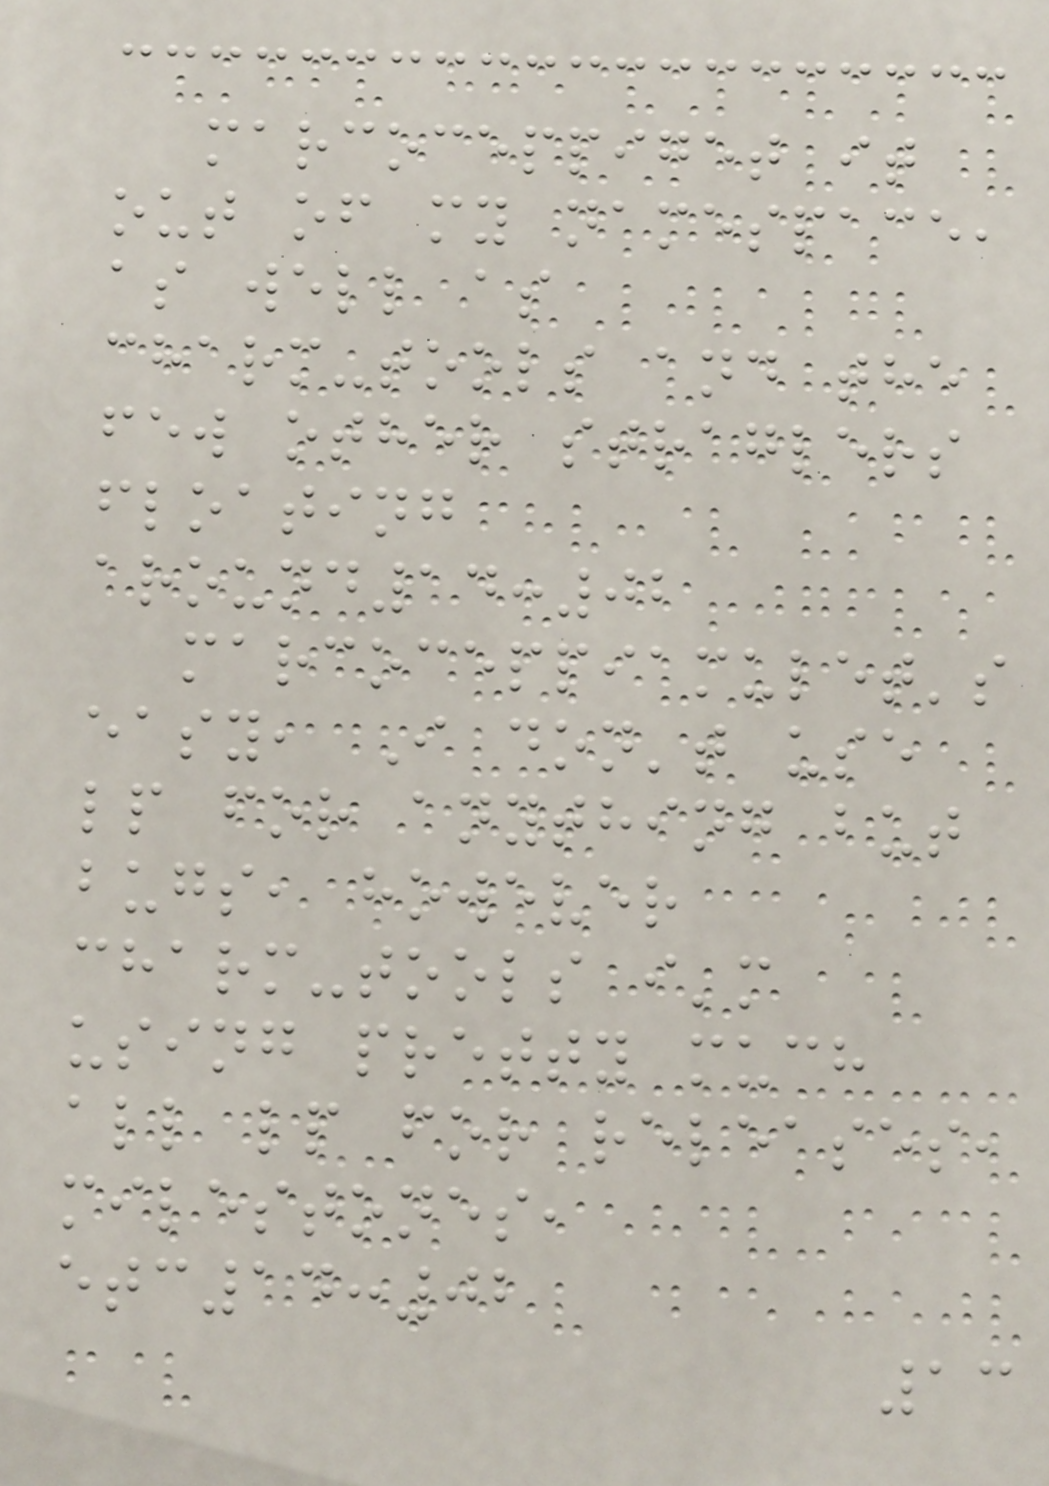marcoceppiget it
out of my namespace,
as well as
charm-tools and the
few other straglers
floating
around14:02
marcoceppiamulet's
easy, I don't use
lp for anything but
bugs, however
charm-tools i'm
using pretty much
all lp for releases,
milestones,
etc14:02
13
